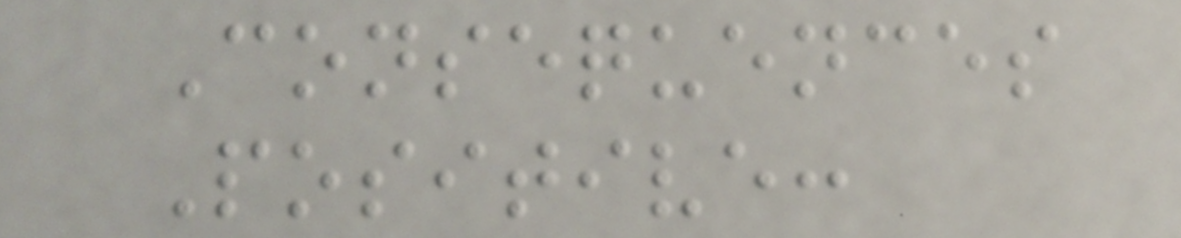Consequences
Positive:
